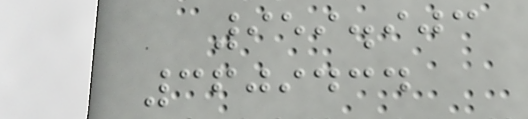959.903
3609434
